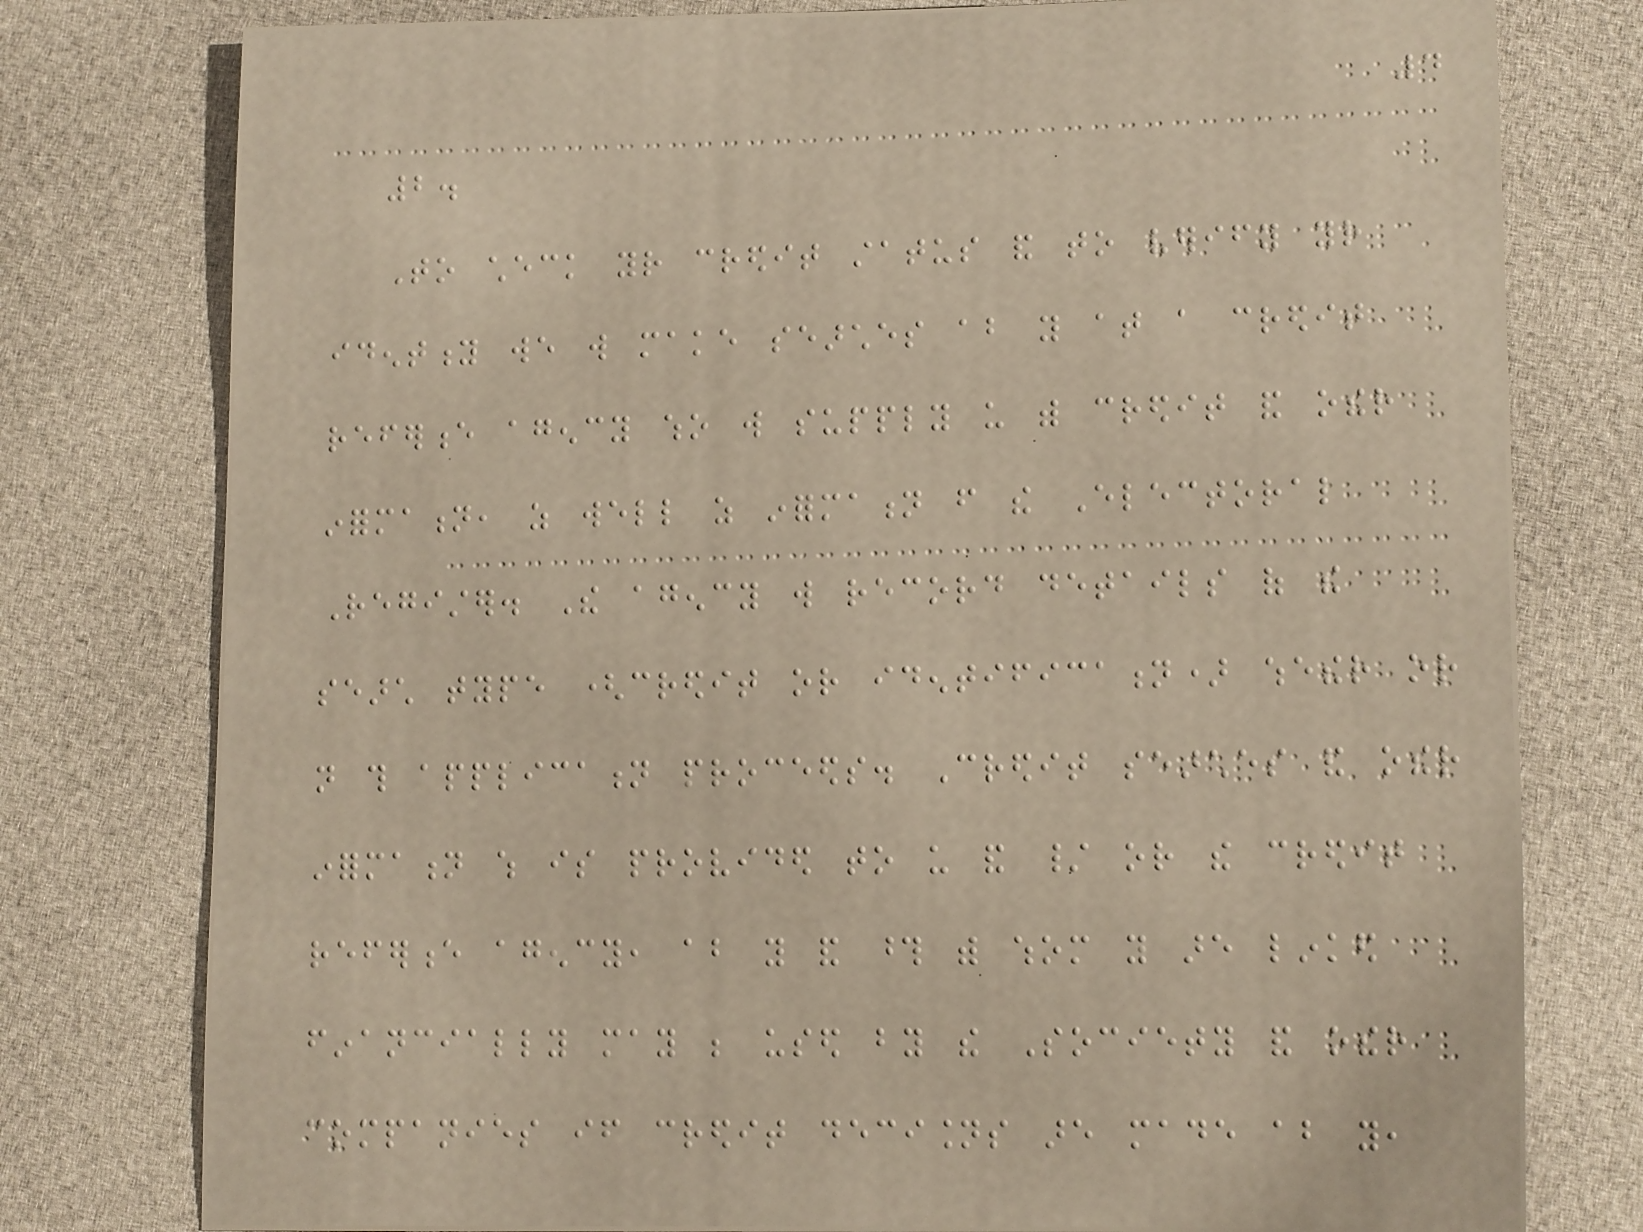4
2.
To check your credit status and to verify your
identity we will make searches about you at a credit
reference agency who will supply us with credit and other
information, as well as information from the Electoral
Register. The agency will record details of the
search type (credit or identification) whether or
not this application proceeds. Credit searches and other
information which is provided to us and / or the credit
reference agency, about you and those with whom you are linked
financially may be used by the Society and other
companies if credit decisions are made about you,
